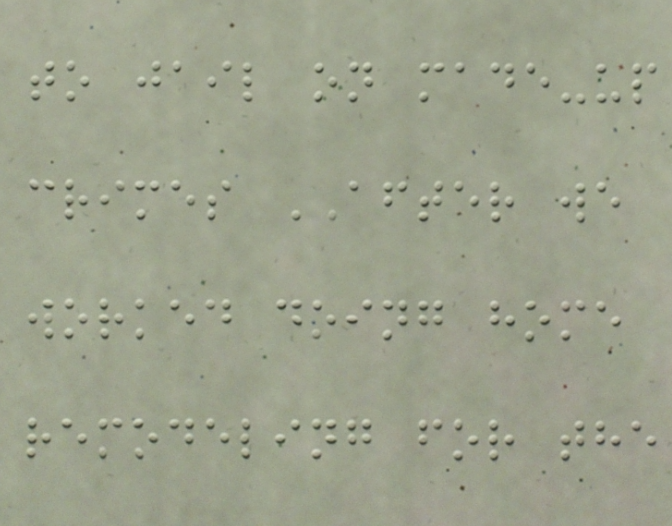to jail on made-up
crimes AFTER we
worked doing home
remodeling for the
